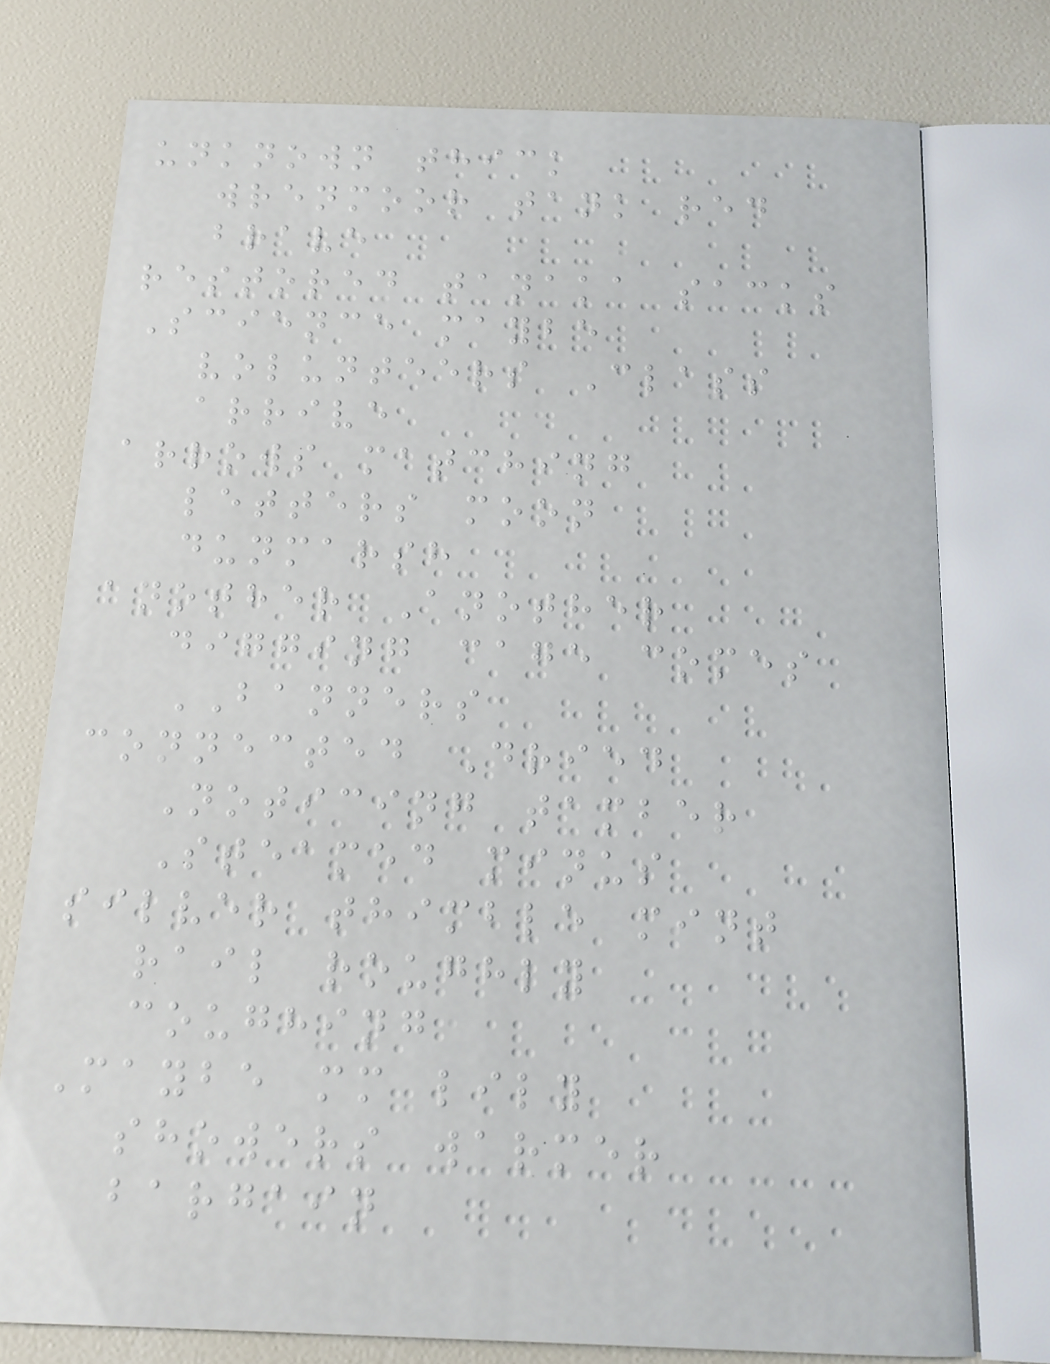unknown thick
wrenmoor tank red
brave
restored tanaka sacks
Science maybe
volunteers Class
arrive
arrows matching
letters moon
dunmarsh
another Another
digging cage comes
BANNERS
connected Dried
Noticing tamber
Steamed minus
silver thimble mint
rail roughly
coughing
Maybe mm lily
showers warmer
bargain
